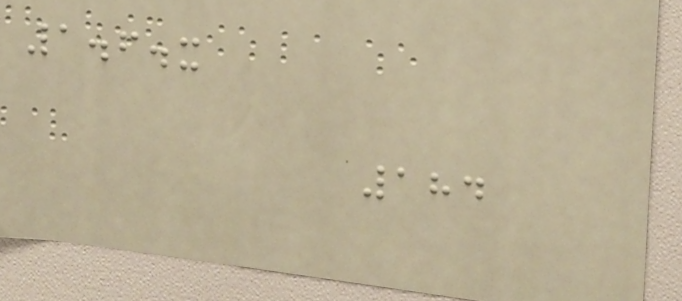1.6.x
184
